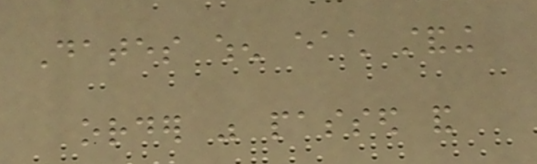Dates when each standing
order was passed and
